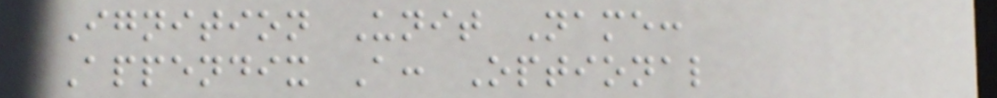Ignition Unit Name:
Appendix A: Optional
